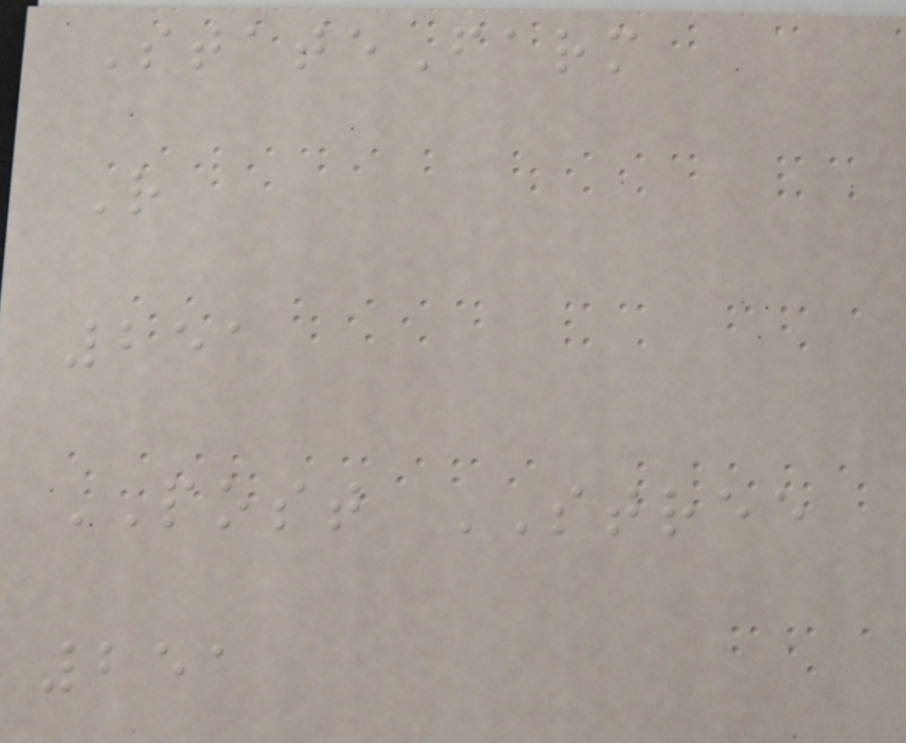StateFarm
R
251
POST STREE
251
